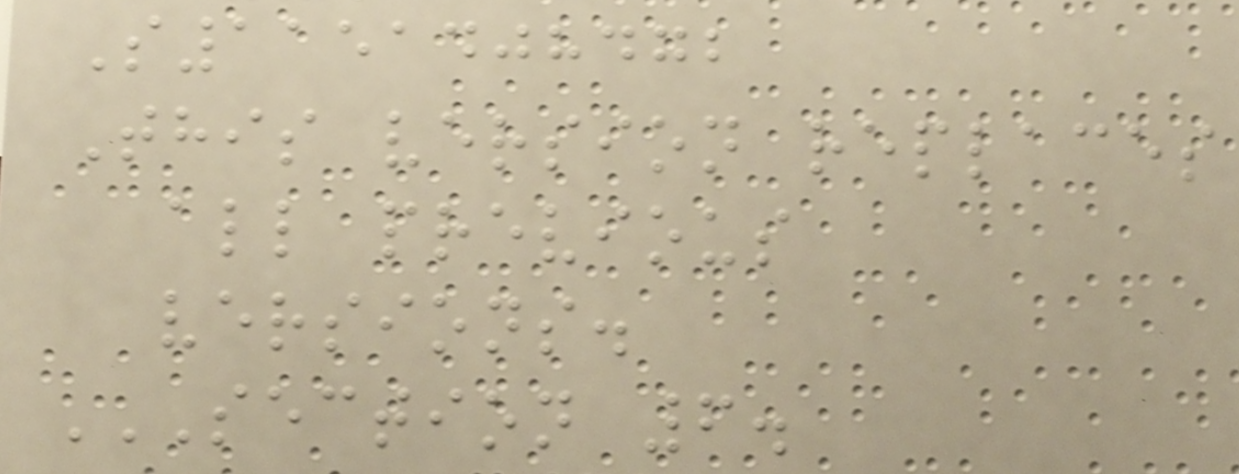S1151408472
This version replaces
all previous
versions.
SECTION 6.
